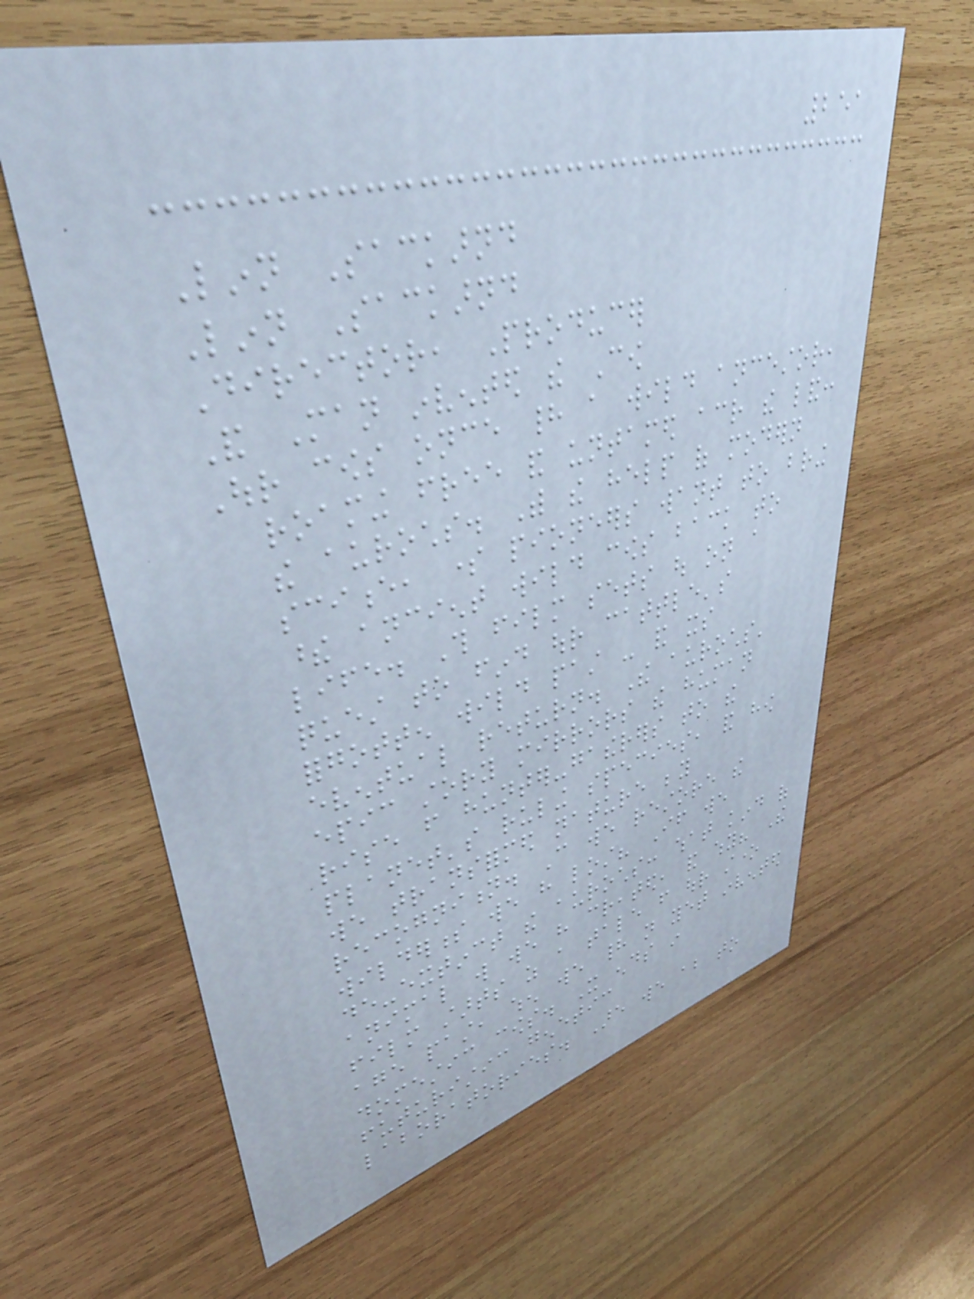251
Linn Sackarnd
Linn Sackarnd
Director, Producer
And Man invented the Cow
Our cows once had a wild ancestor,
roaming free and untamed across the land:
the aurochs. With the help of modern
science, some pioneers want to bring
these ancient wild cows back to
life. This film sets out on a
quest to find our cattle's
forgotten wild past - and its
eventual return. The aurochs'
epic story mirrors the human
rise from hunter-gatherers to the
planet's ruling species, and how
we transformed nature beyond
recognition. Can we restore the
wilderness we have lost? If we
de-extinct the aurochs: what kind of
animal will we have created, and why? The
film starts as a tale from our stone
age past, when we had not yet invented
domestic cows. It ends in
futuristic genetic
laboratories. Are we about to
